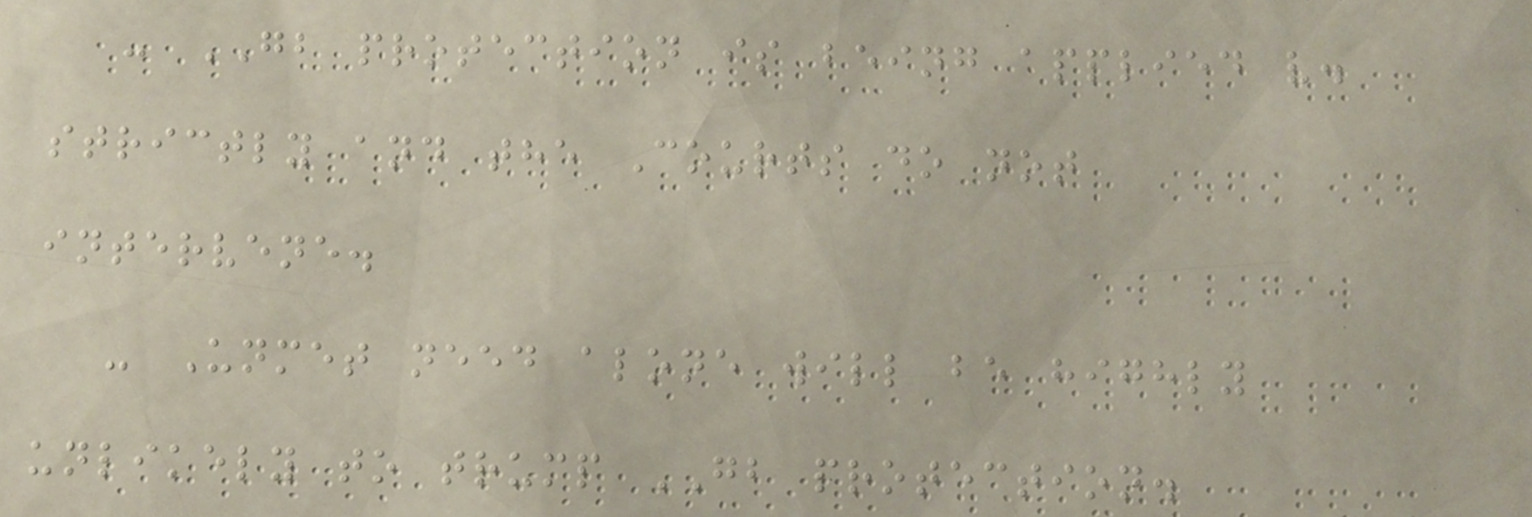- GB protection is being applied v.
strictly and the Courts do not
intervene.
- Unmet need alone will be highly
unlikely to trump GB protection.
